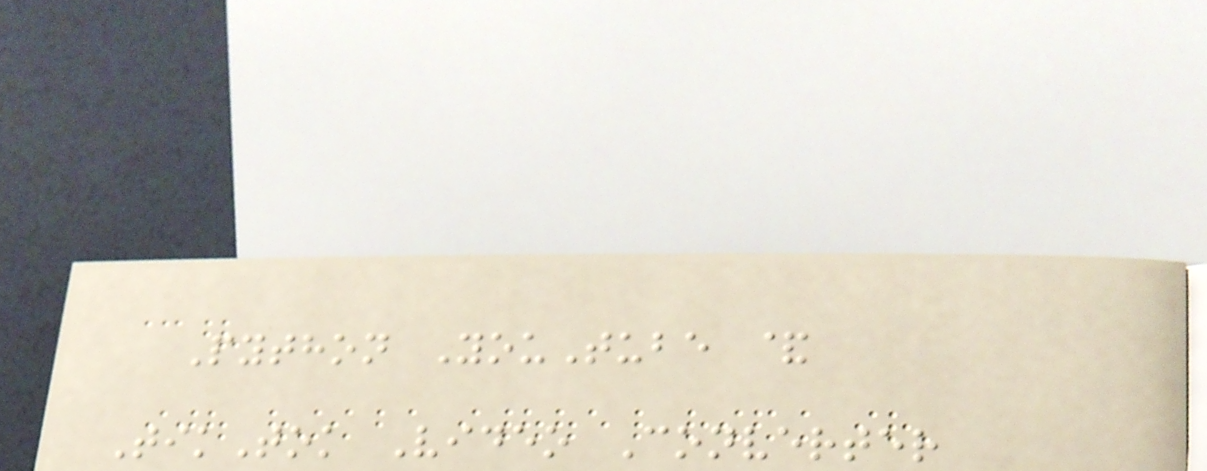Python YouTube &
TikTok Video Converter
